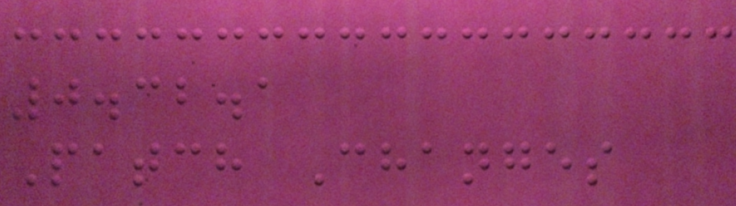0.32.1
Patch Changes
